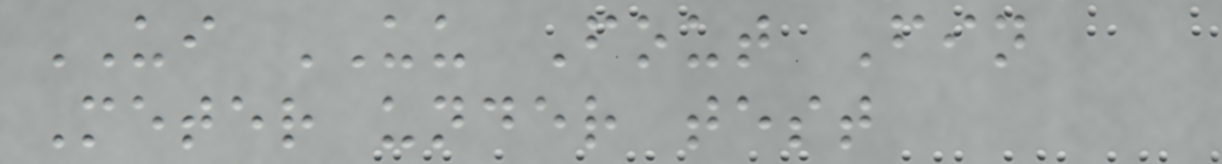UI UU Fout Fin
Meter under test
